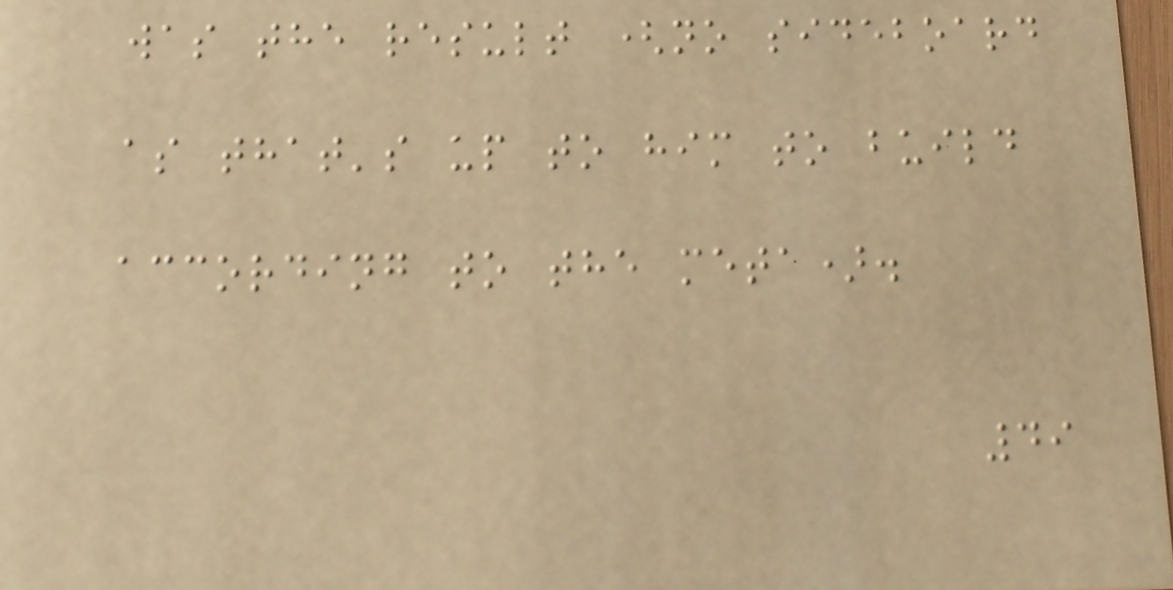was the result (no sideboard
as that's up to him to build
according to the meta).
49
